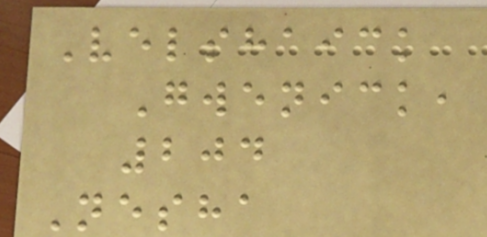Velshaick
Gwenick,
204
Nesha
